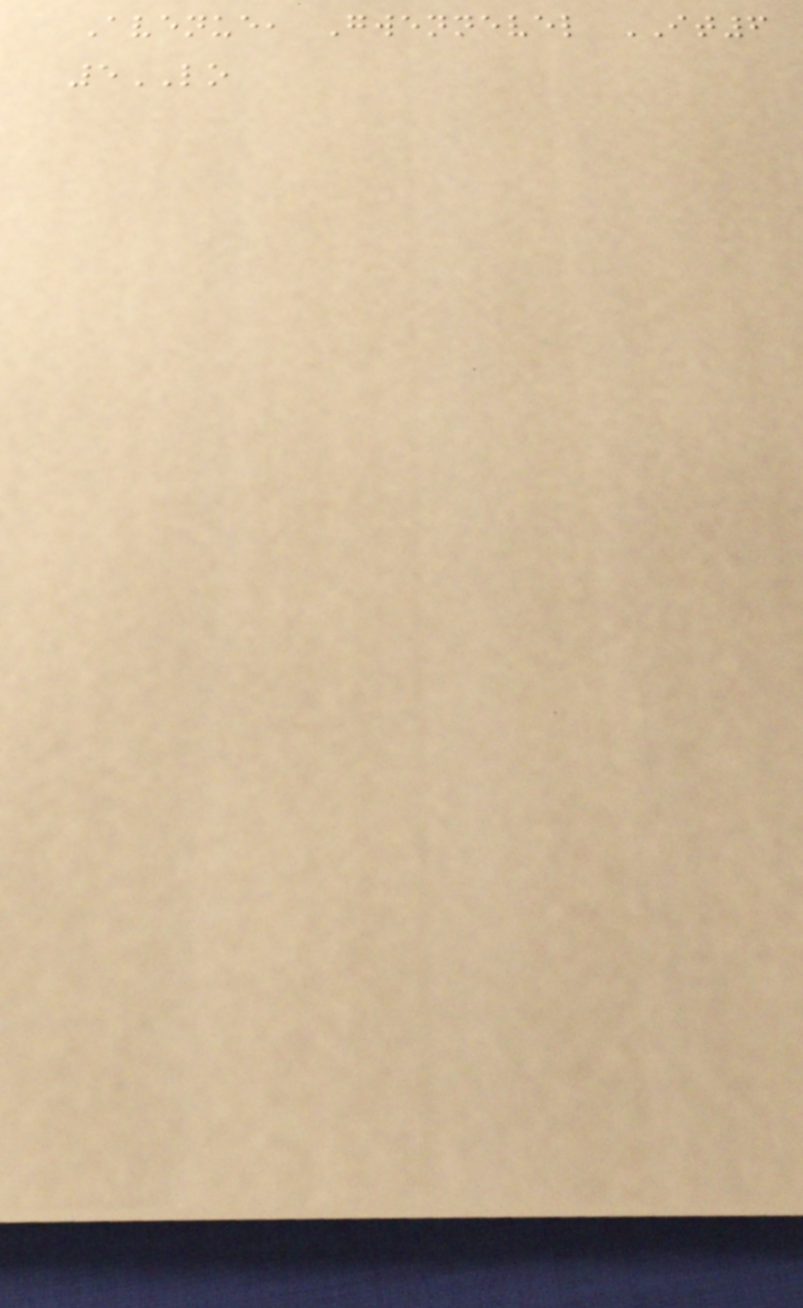Avenue, Gwennevel IT6
5LO
